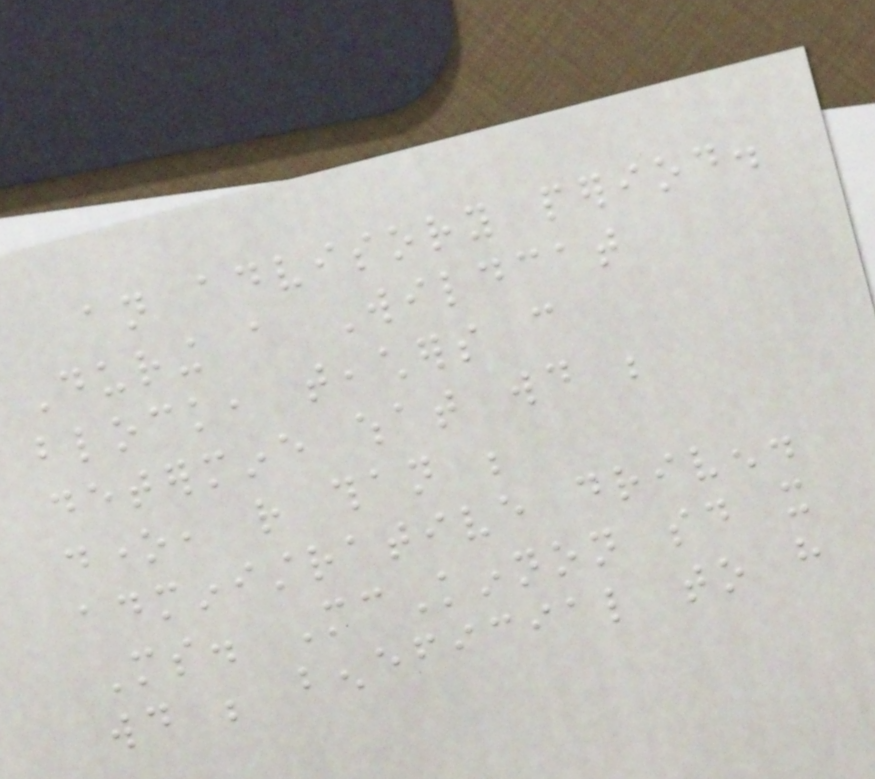an advisory period.
During a Wildcat
block, teachers can
determine what would be
done, rather than be
administrative driven.
Ms. McKinnon said it
would be beneficial to have
